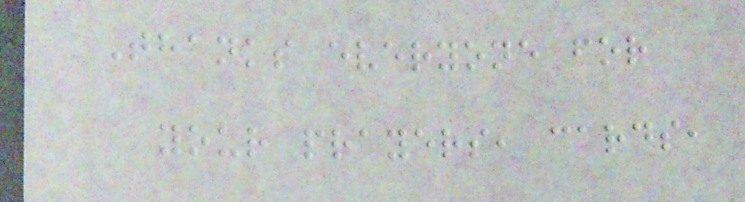Thanks everyone for
your prayers, cards,
